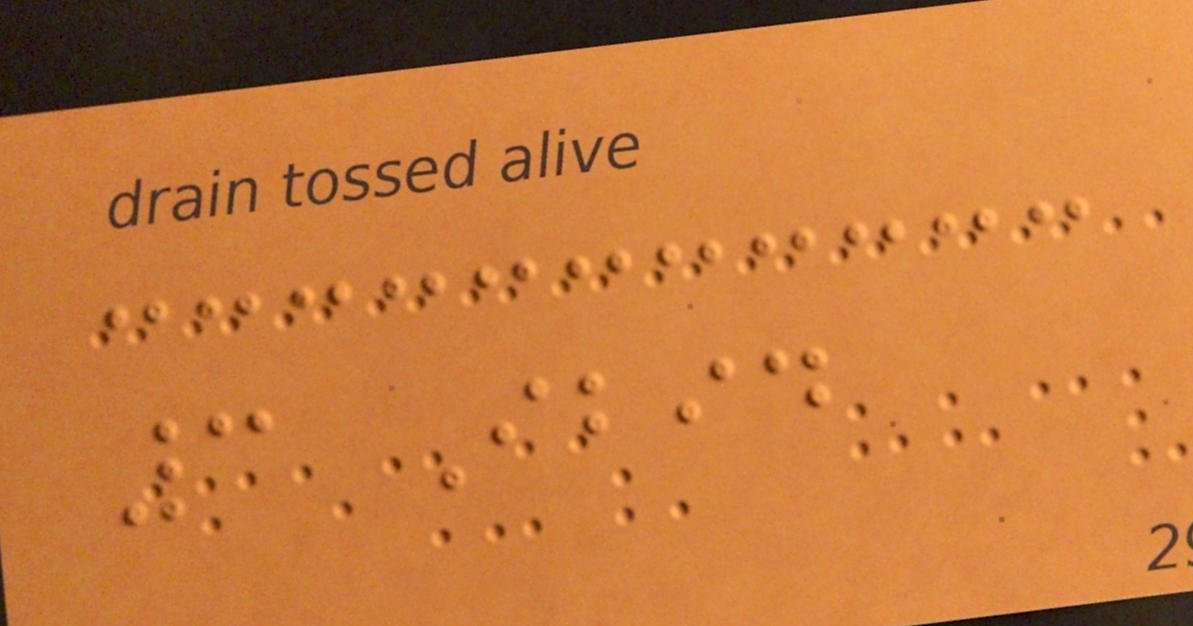3 Ibid
